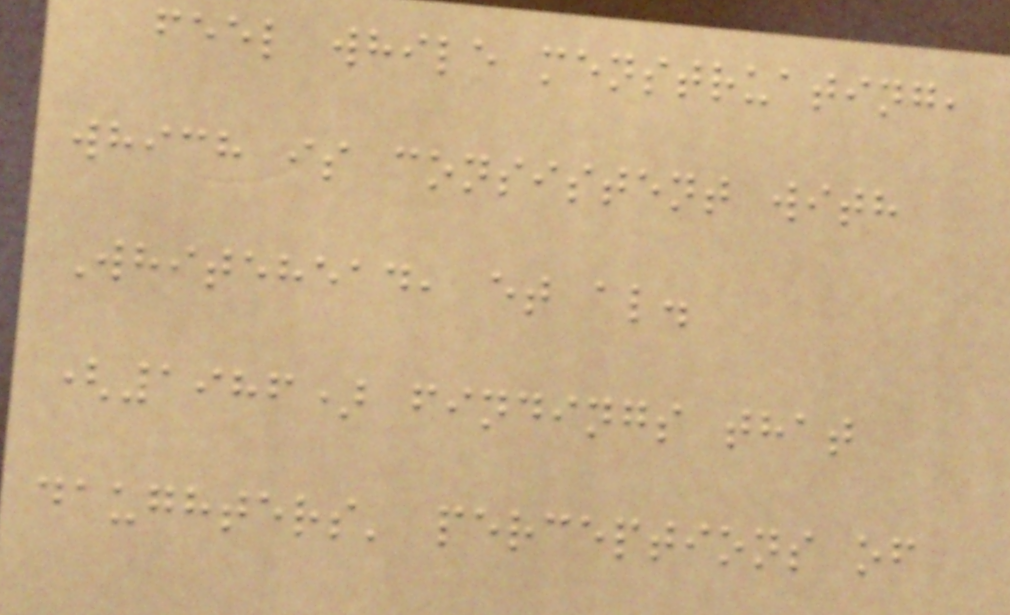feel while menstruating,
which is consistent with
Whitehead, et al.
(1986) findings that
daughters' perceptions of
